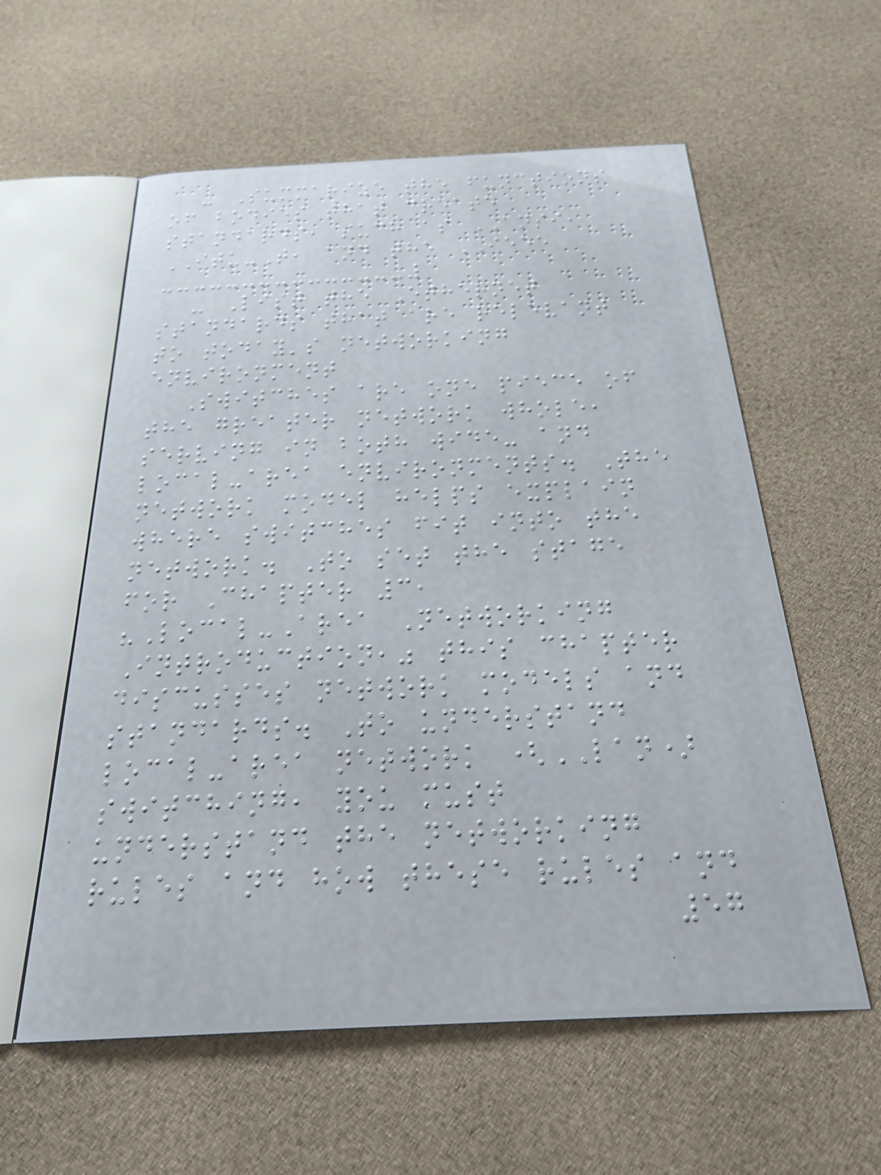- Summarize the functions
of bodies that create
standards, such as ANSI,
ITU-T, and the IEEE
- List the Ethernet
standards that are relevant
to today's networking
environment
Switches are one piece of
the greater network whole,
serving in both wide- and
local-area environments. The
network model helps explain
where switches fit into the
network. To set the stage
for Chapter 3,
"Local-Area Networking
Introduction," this chapter
discusses network models and
standards. To understand
local-area network (LAN)
switching, you must
understand the networking
rules and how these rules and
57
